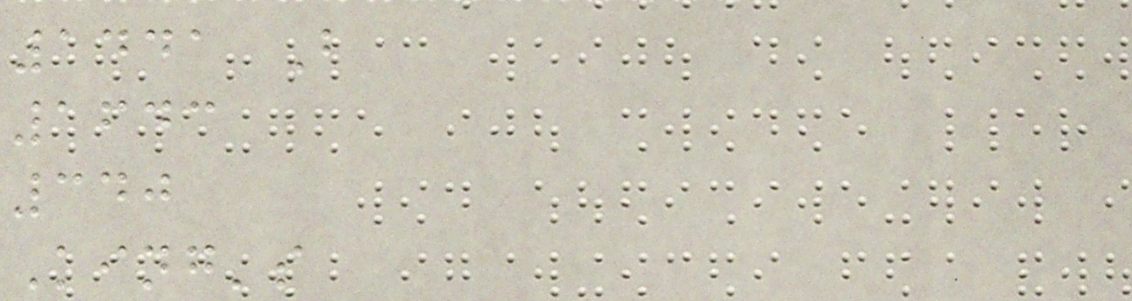1441 B
1643
340
King's
